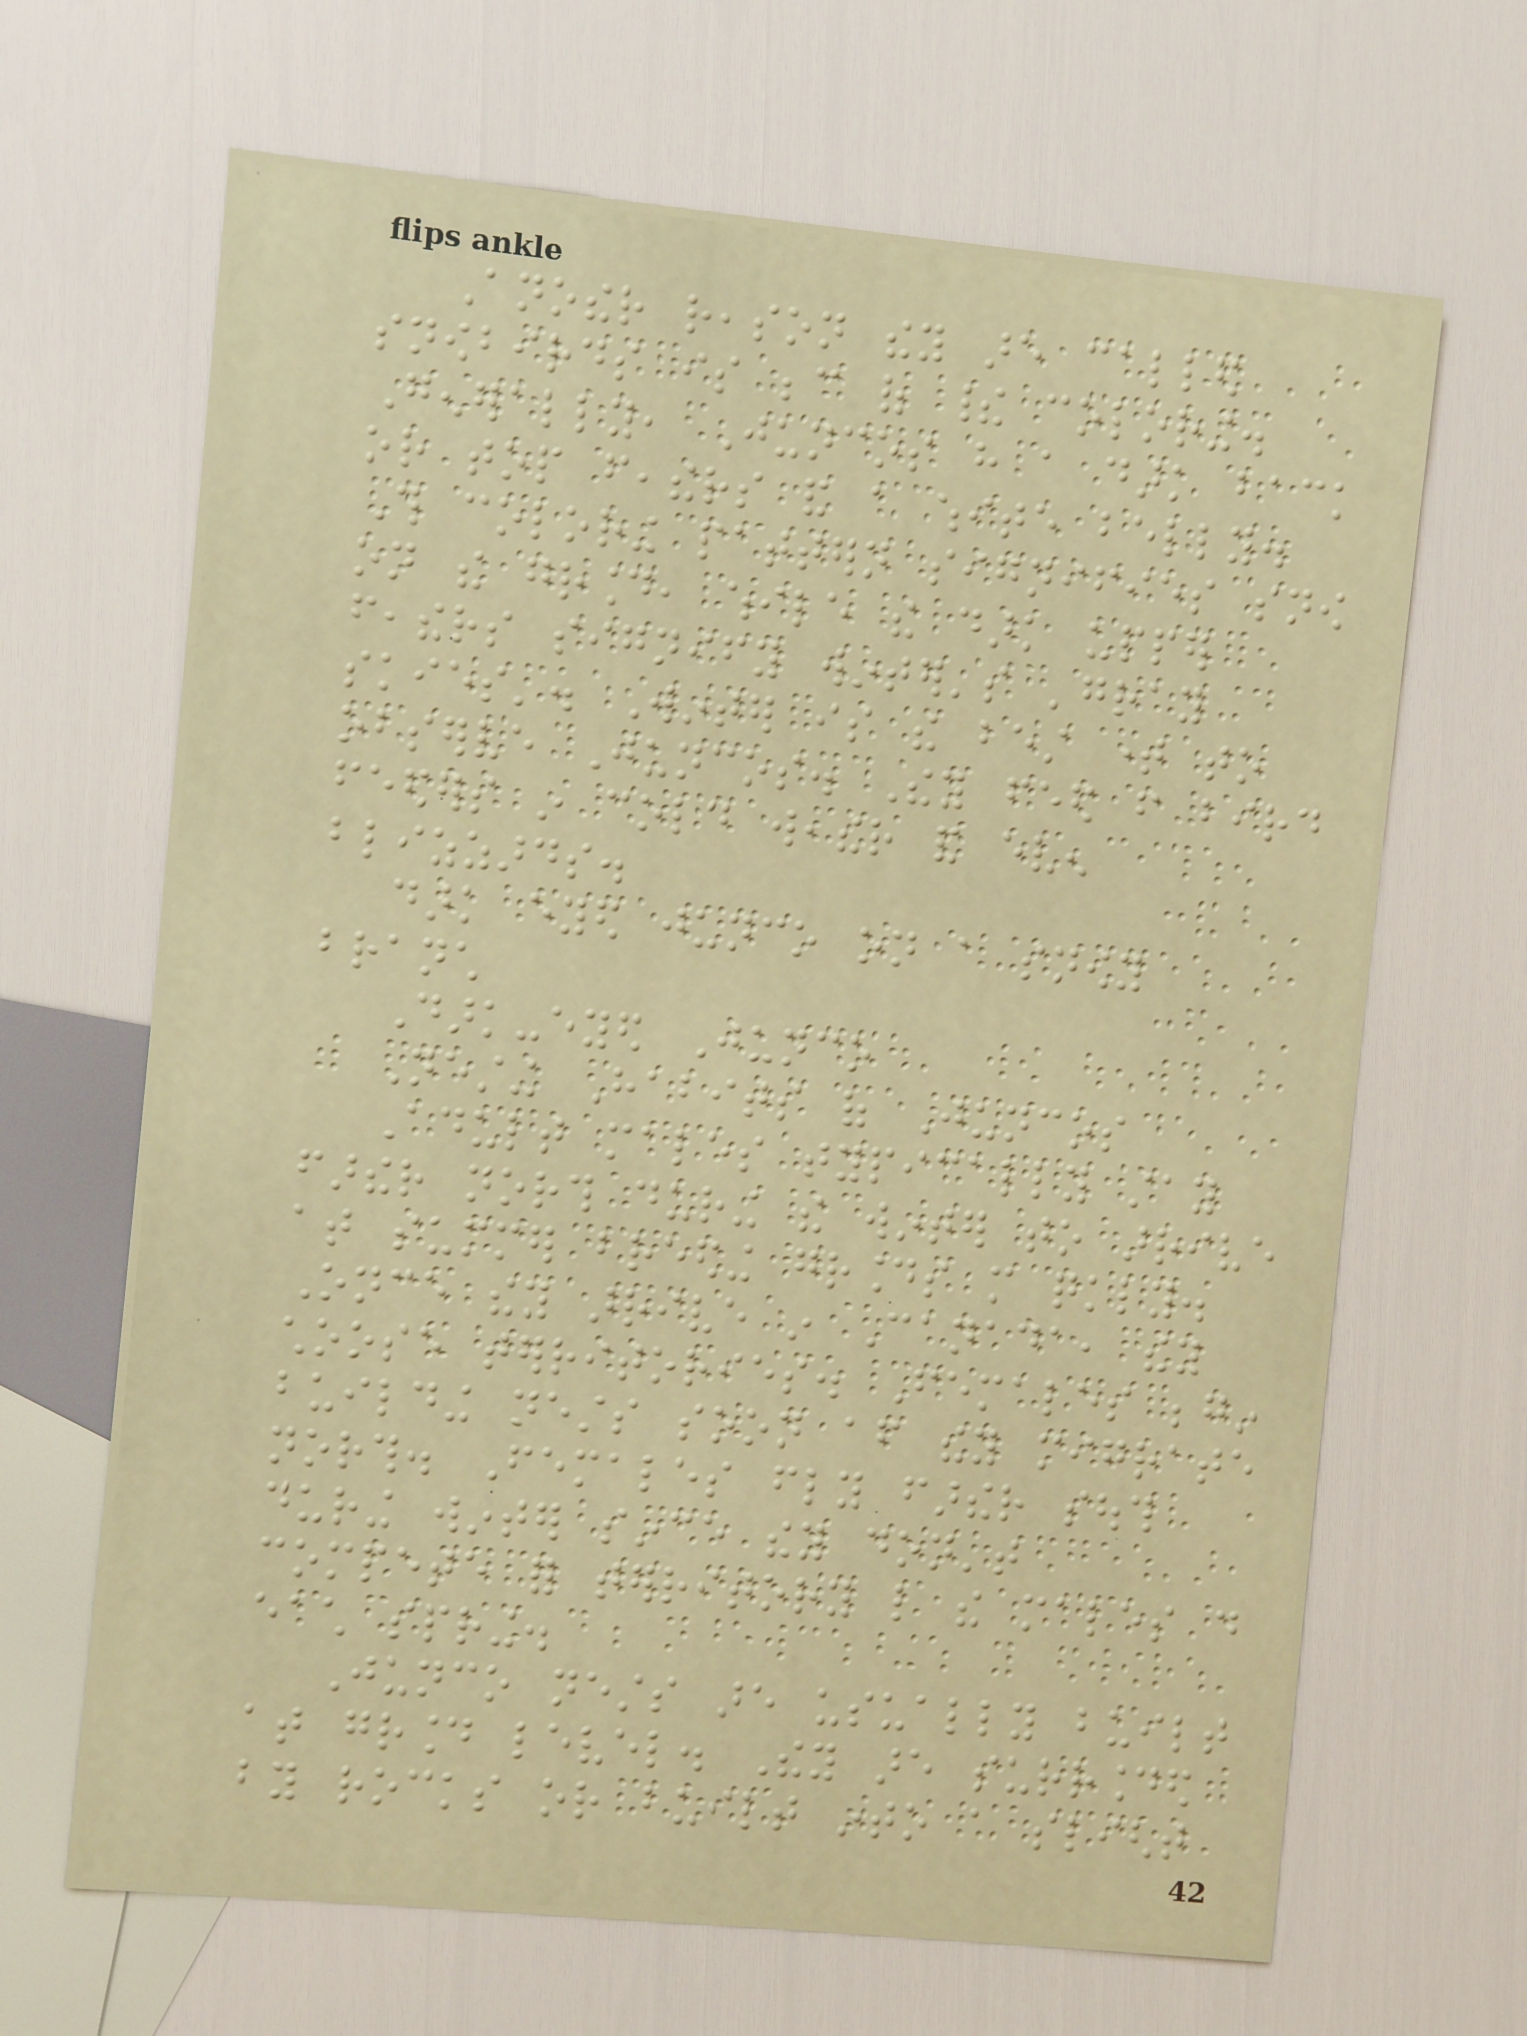Another reason they are called
snowbirds is because of their coloring.
Generally, Juncos have a dark back
or top feathers and a white belly.
This coloring pattern signifies snow
on the ground, while the dark upper
feathers signify winter's 'gray
skies'. Winter is the best time to
observe Juncos. They feed from bird
feeders in cold weather and even
blizzards.
dark eyed junco on a snowy
branch
Dark-eyed Junco
Nesting Habits of Juncos
Adult males typically stay
farther north during the winter to arrive
at summer breeding grounds more quickly.
Once they arrive in Canada, they
choose territories. Females begin
building nests soon after they migrate
north. Females fly farther south
during winter since they don't
compete for territory like the males do
each spring.
Junco nests are usually built
at ground level. They are surrounded
by rocks or built into a slight
